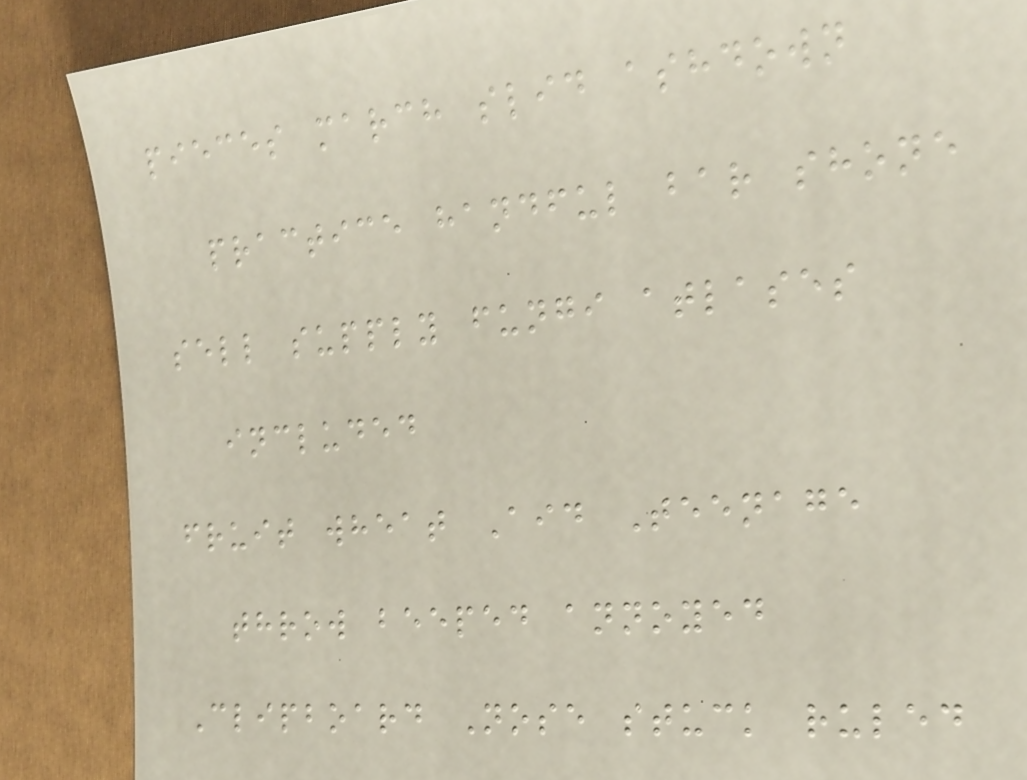pieces march slid ashdown
practice handful bar shone
sell supply fungi atlases
included
fruit wheat Aid Teenage
throw beeped annoyed
Clipboard Nose stuck ruled
